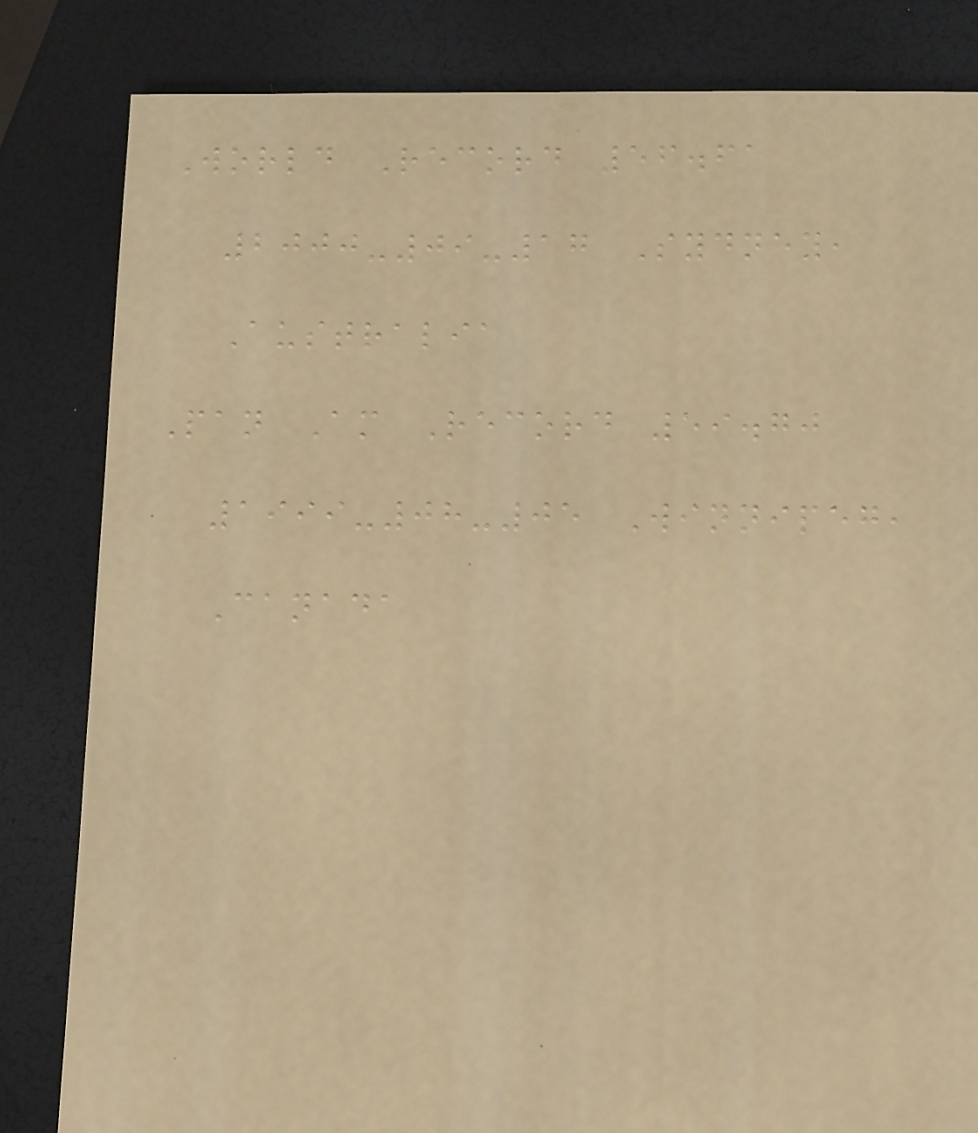World Record 56.61
2000-09-17 Sydney,
Australia
Pan Am Record 59.70
1999-08-05 Winnipeg,
Canada
